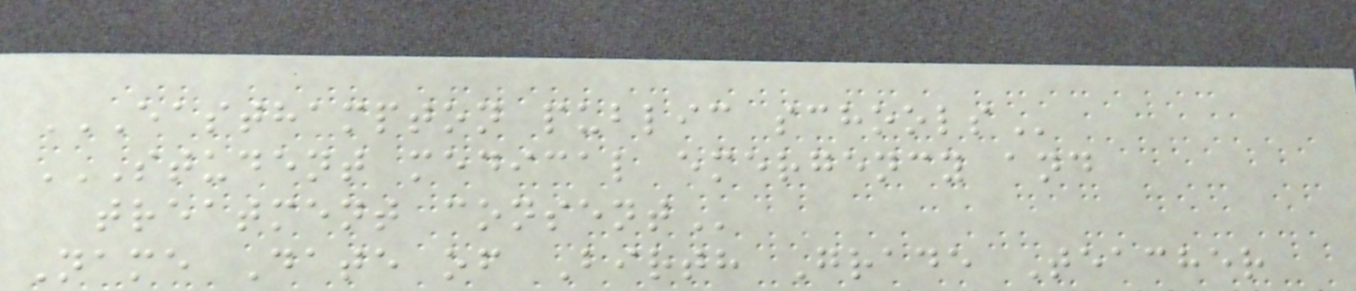EASTHAMPTON PUBLIC SCHOOLS
STUDENT MEDICAL EMERGENCY AND
TREATMENT CONSENT
Name Date of Birth Grade Teacher
